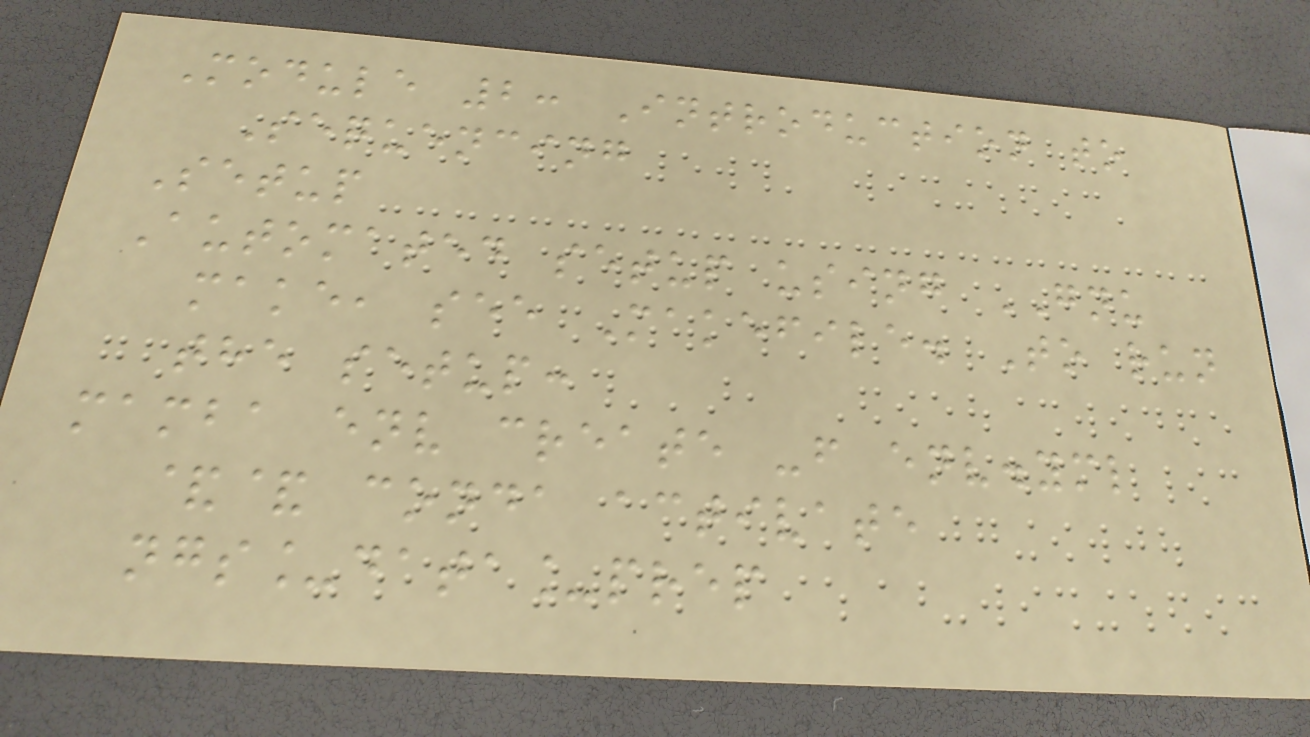Module 2: Introduction to
Sequencing
Setup
Automated setup using GNU
make, see Makefile. To run
the setup:
mamba env create -f env.yml
&& conda activate
ngs_data_prep
